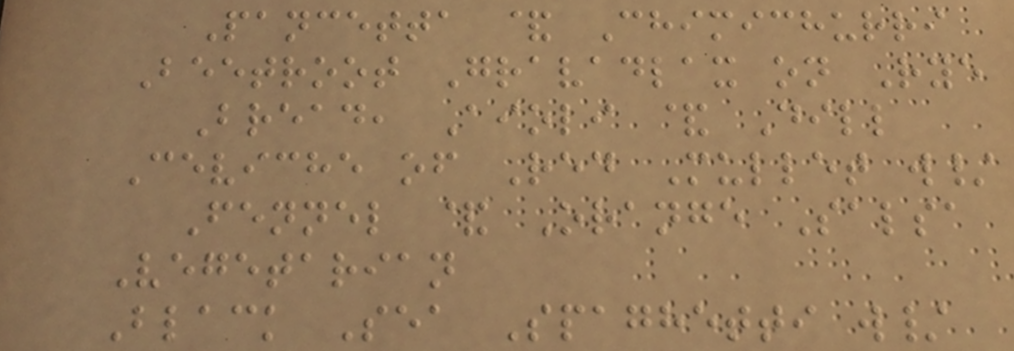Pancetta & Chimichurri
Beetroot Gravadlax on Rye
Bread, Aioli & Dill
Ceviche of Red Mullet w/
Fennel & Orange Salsa
Vegetarian
Black Sea Spaghetti w/
